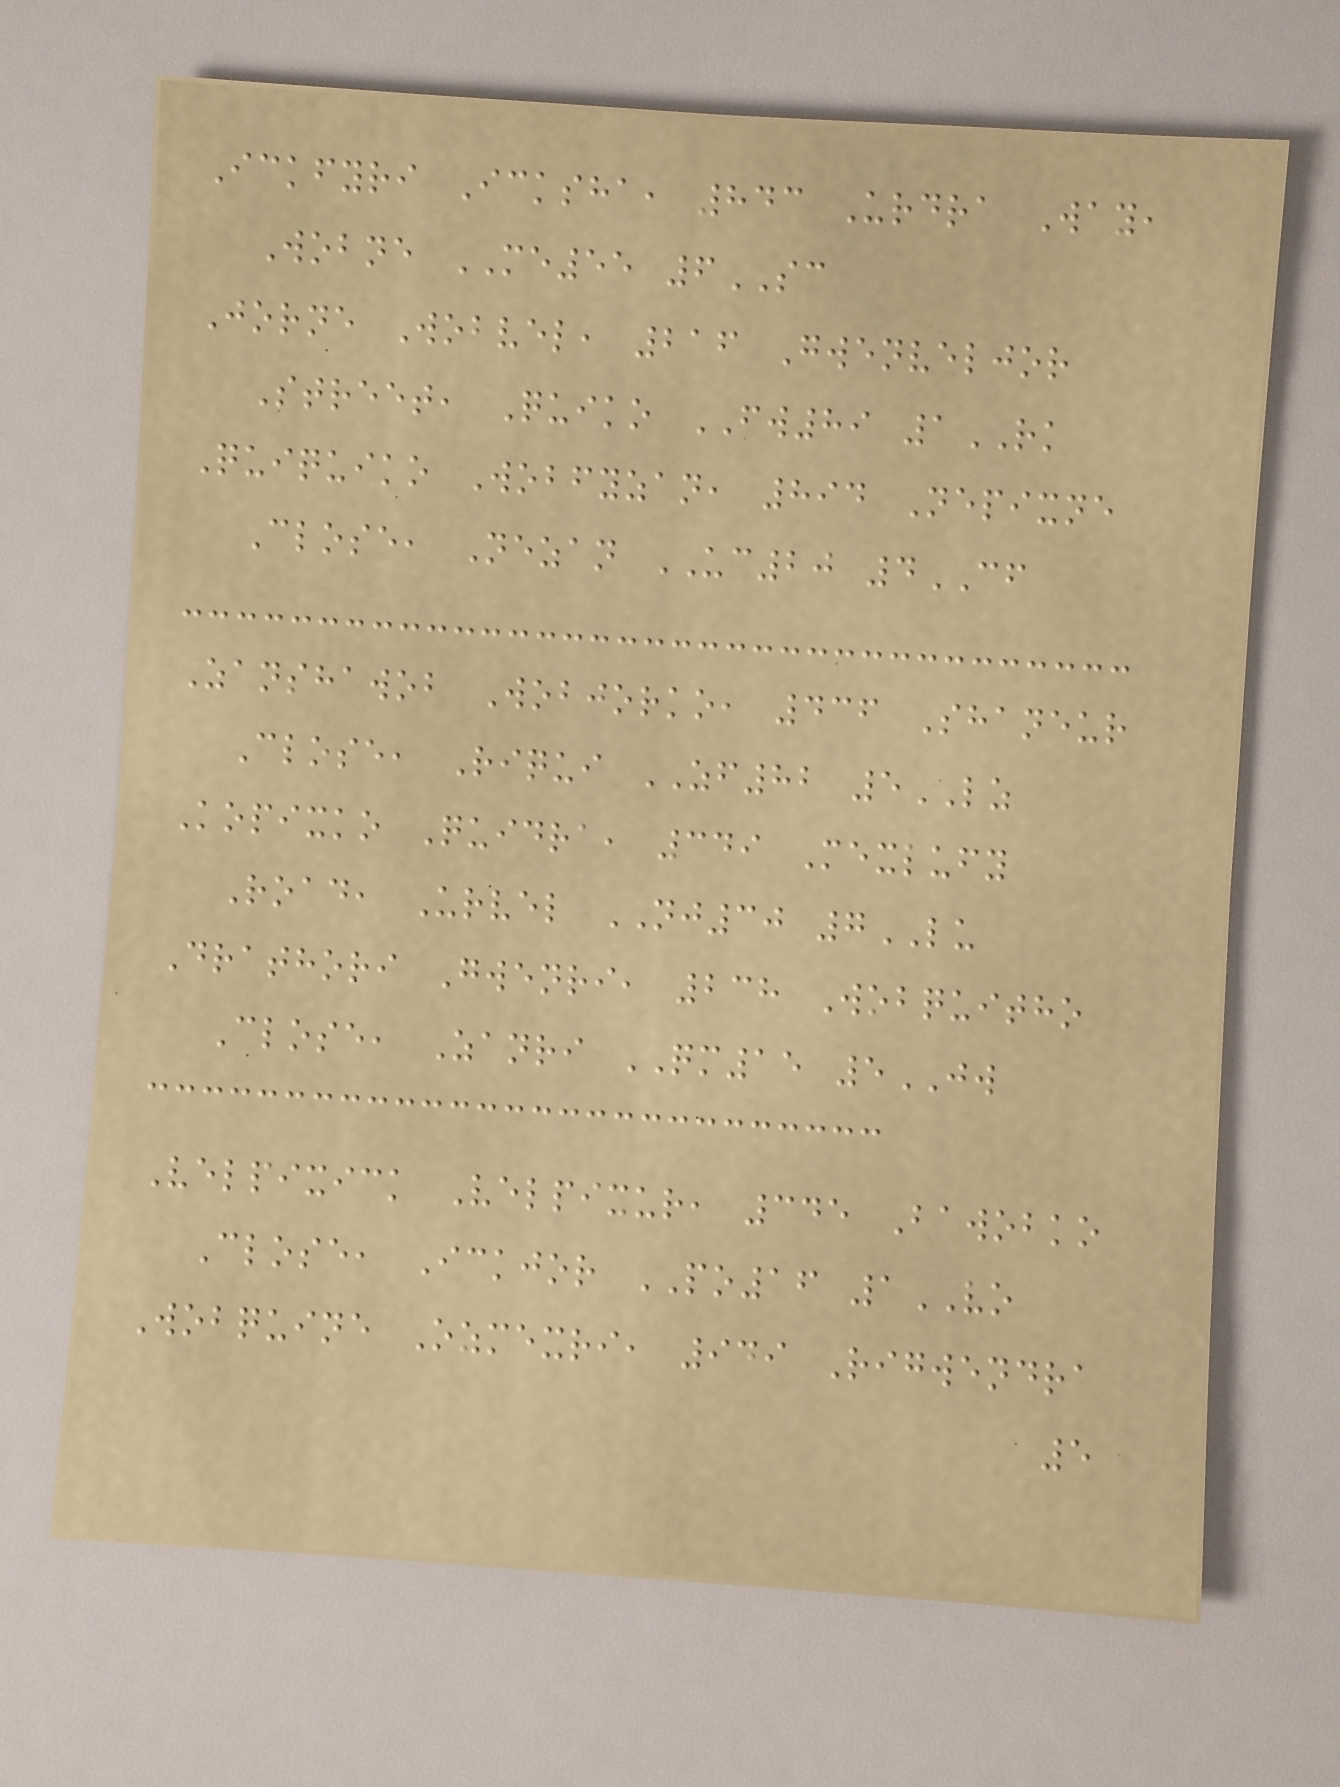Ickfyri Icksha, 843 Urdra Way,
Wobne ME55 6SC
Jorne Wobvel, 216 Gwenveljor
Street, Quiko FW89 1RK
Quiquiko Wobfyzan, 894 Nepixne
Close, Nezan UC20 4CF
Zanshawob Wobjorko, 436 Shaneur
Close, Riqui ZF82 5LZ
Kopixko Quidra, 349 Mexlufy
Road, Urvel NJ30 7LU
Drathori Gwenri, 238 Wobquitho
Close, Zanri QM15 5JW
Velpixick Velpixur, 345 Bawobko
Close, Ickjor PO16 1VO
Wobquine Ozmexri, 949 Rigwendra
5
